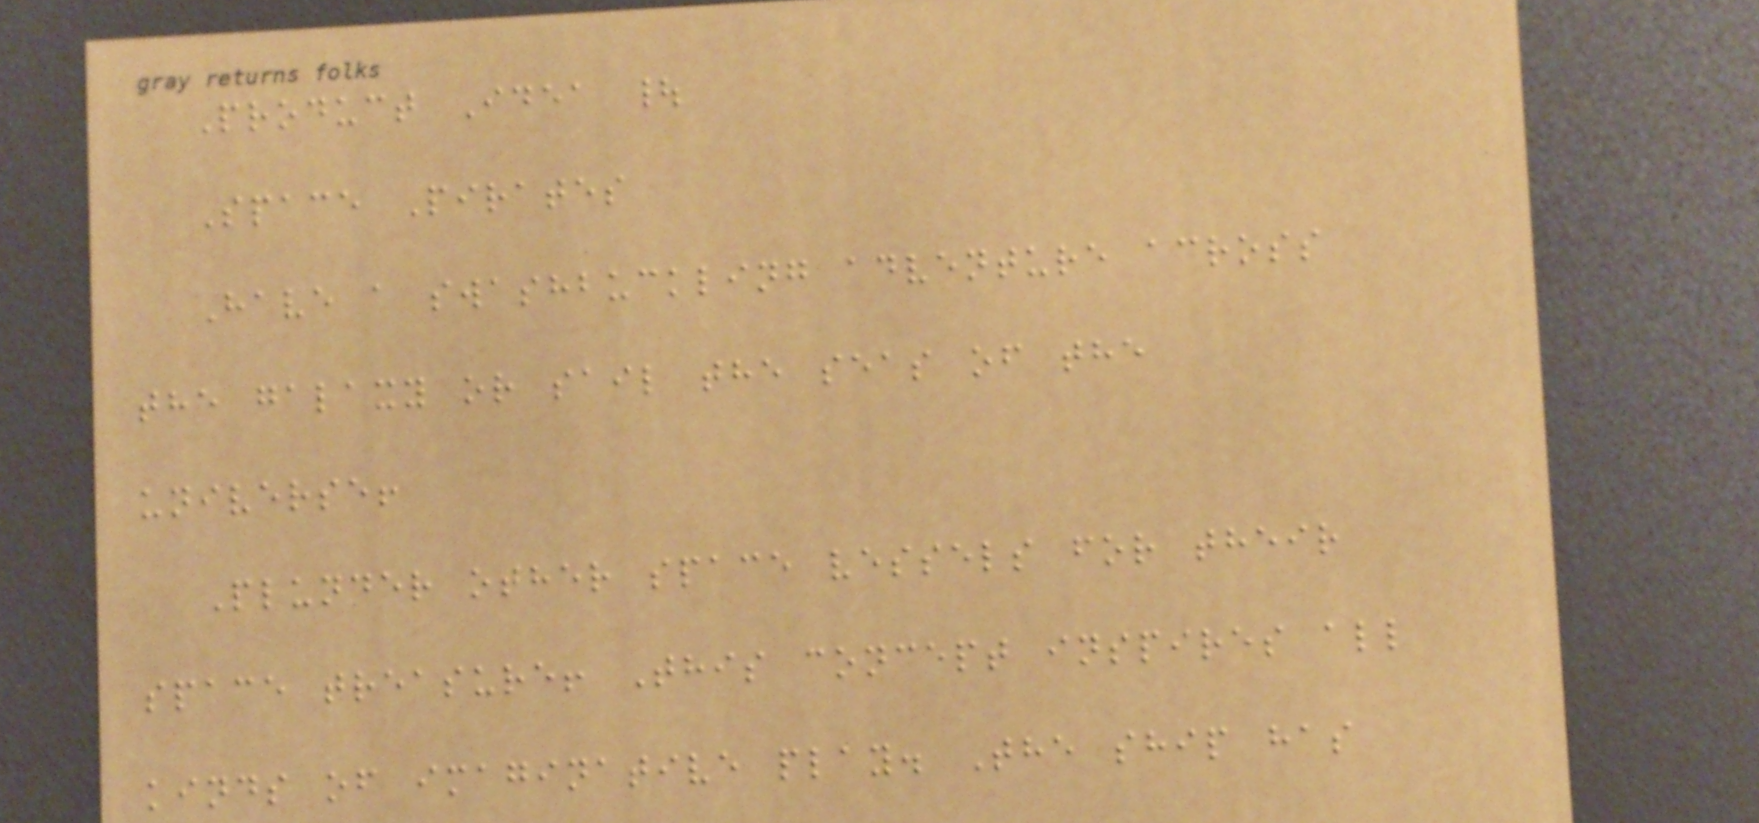Product Idea |
Space Pirates
Have a swashbuckling adventure across
the galaxy or sail the seas of the
universe!
Plunder other space vessels for their
space treasure! This concept inspires all
kinds of imaginative play. The ship has
